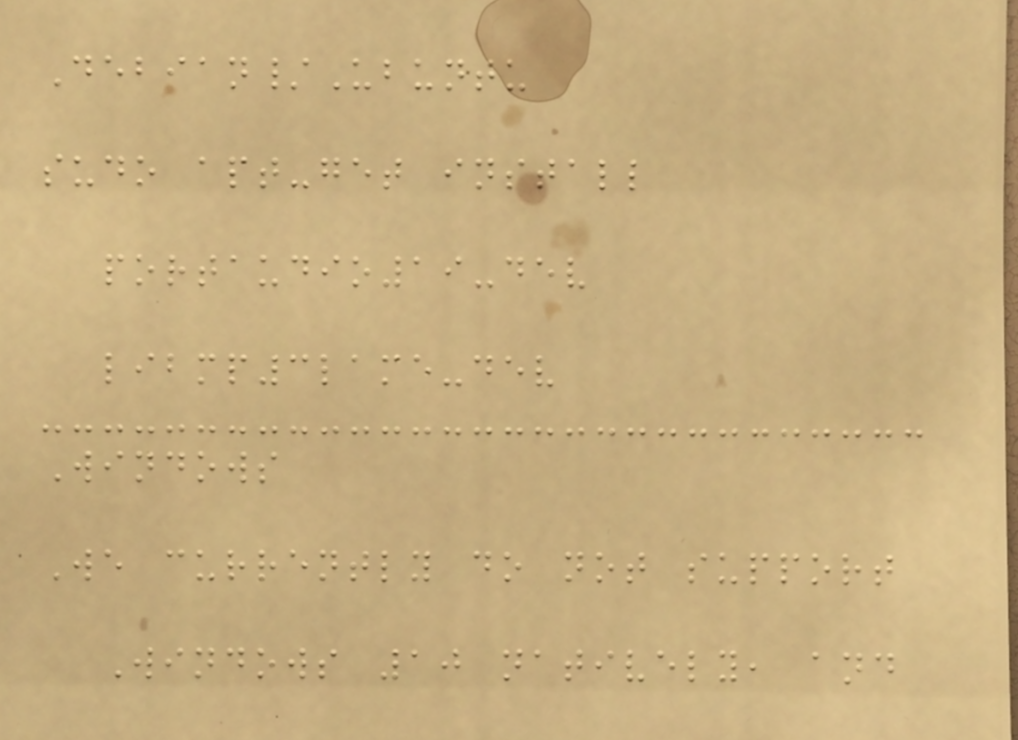Debian/Ubuntu
sudo apt-get install
portaudio19-dev
libmp3lame-dev
Windows
We currently do not support
Windows 10 natively, and
